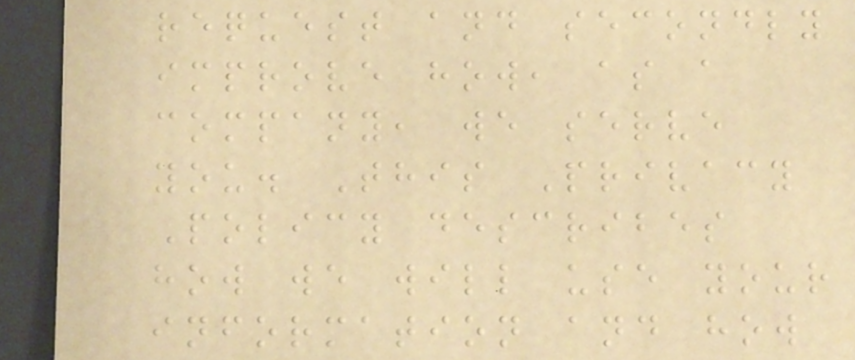request and secondly
improve how, as a
company, we serve
you. This Privacy
Policy describes
how we will use your
information and how
